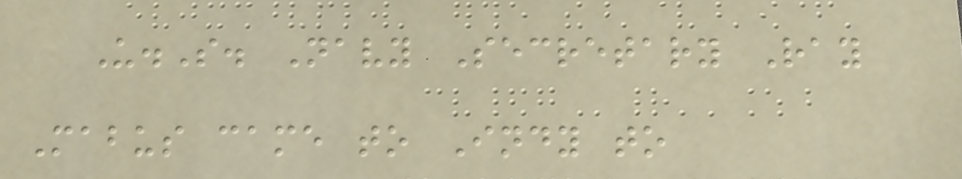U.S. Navy Secretary Ray
Mabus came to Indy to
